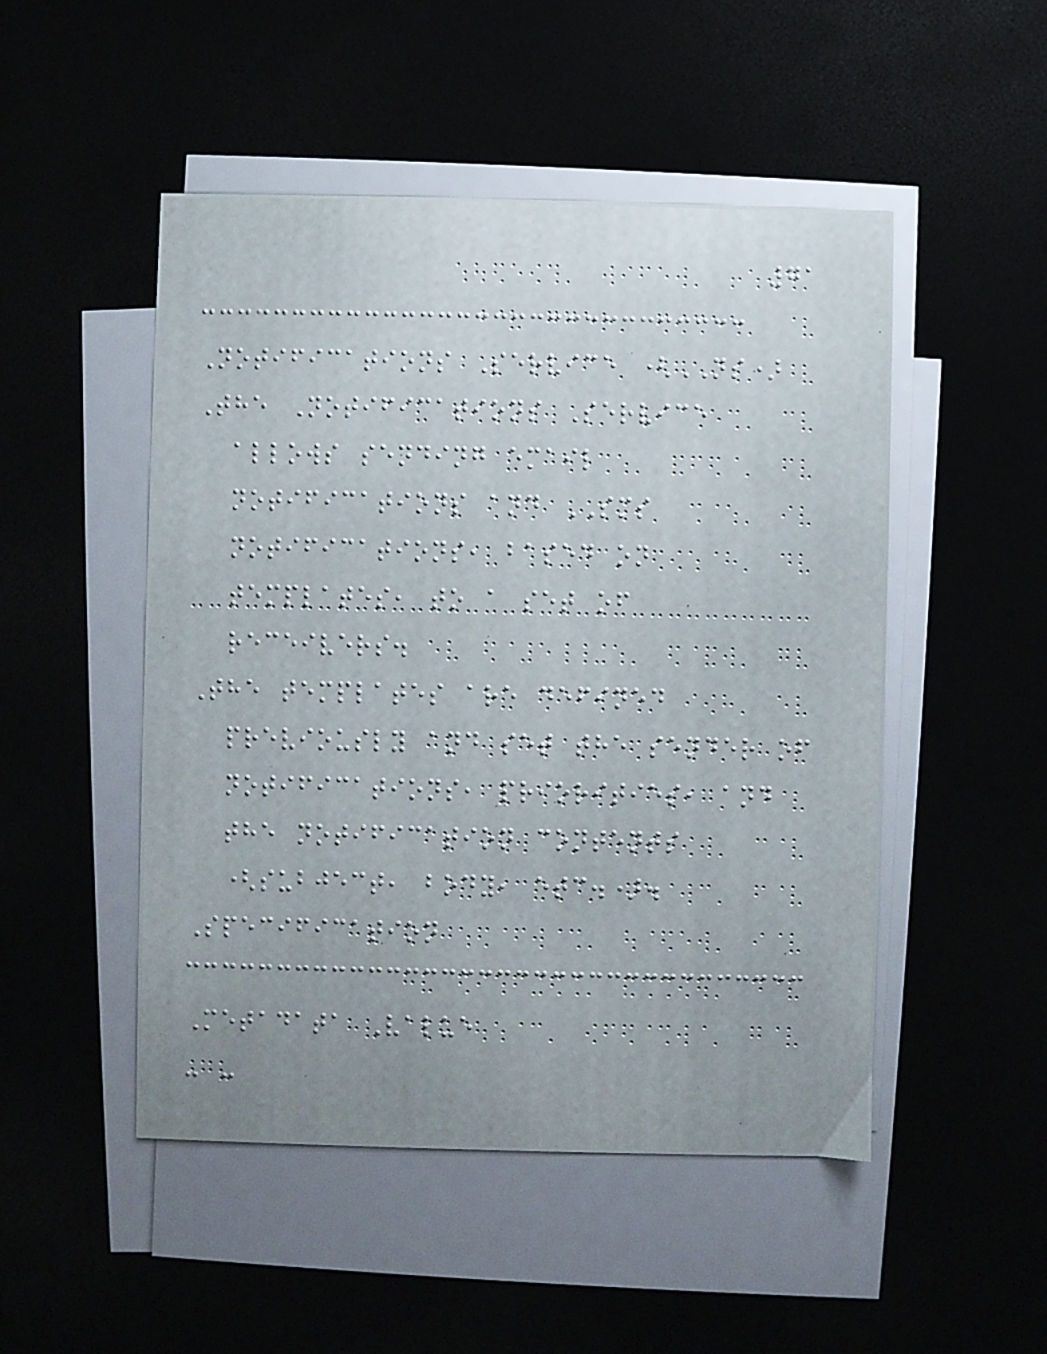71
Notifications Service (NS)
The Notifications Service
allows sending email
notifications and SMS
notifications, based on
templates, to a set of
receivers.
The templates are defined
previously and set the sender of
notifications, priorities, and
the notification contents
(subject, body, etc.).
Specification
Metadata Value
- -
